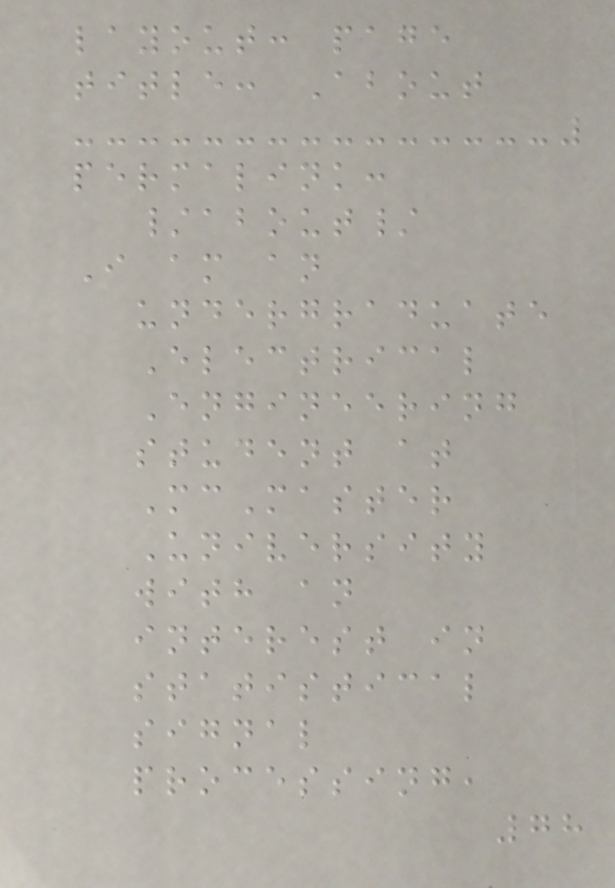layout: page
title: About
permalink:
/about/
I am an
undergraduate
Electrical
Engineering
student at
McMaster
University
with an
interest in
statistical
signal
processing,
78
